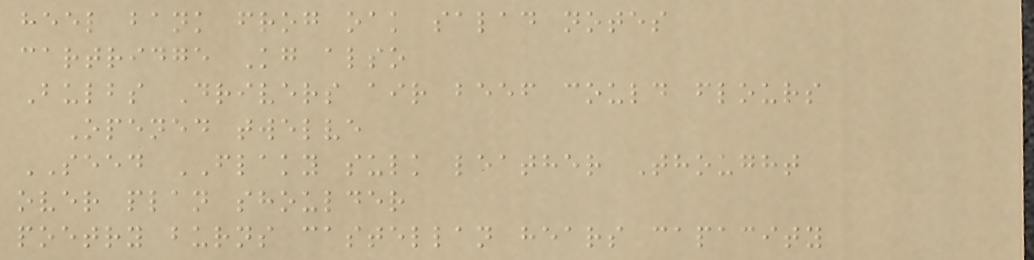heel bank frog oak salad notes
cartridge Kg also
Bulbs Drivers air beef could flours
Opened twelve
SEED FLAKY sulk leather Thought
over plan shoulder
poetry burns castellan hears capacity
